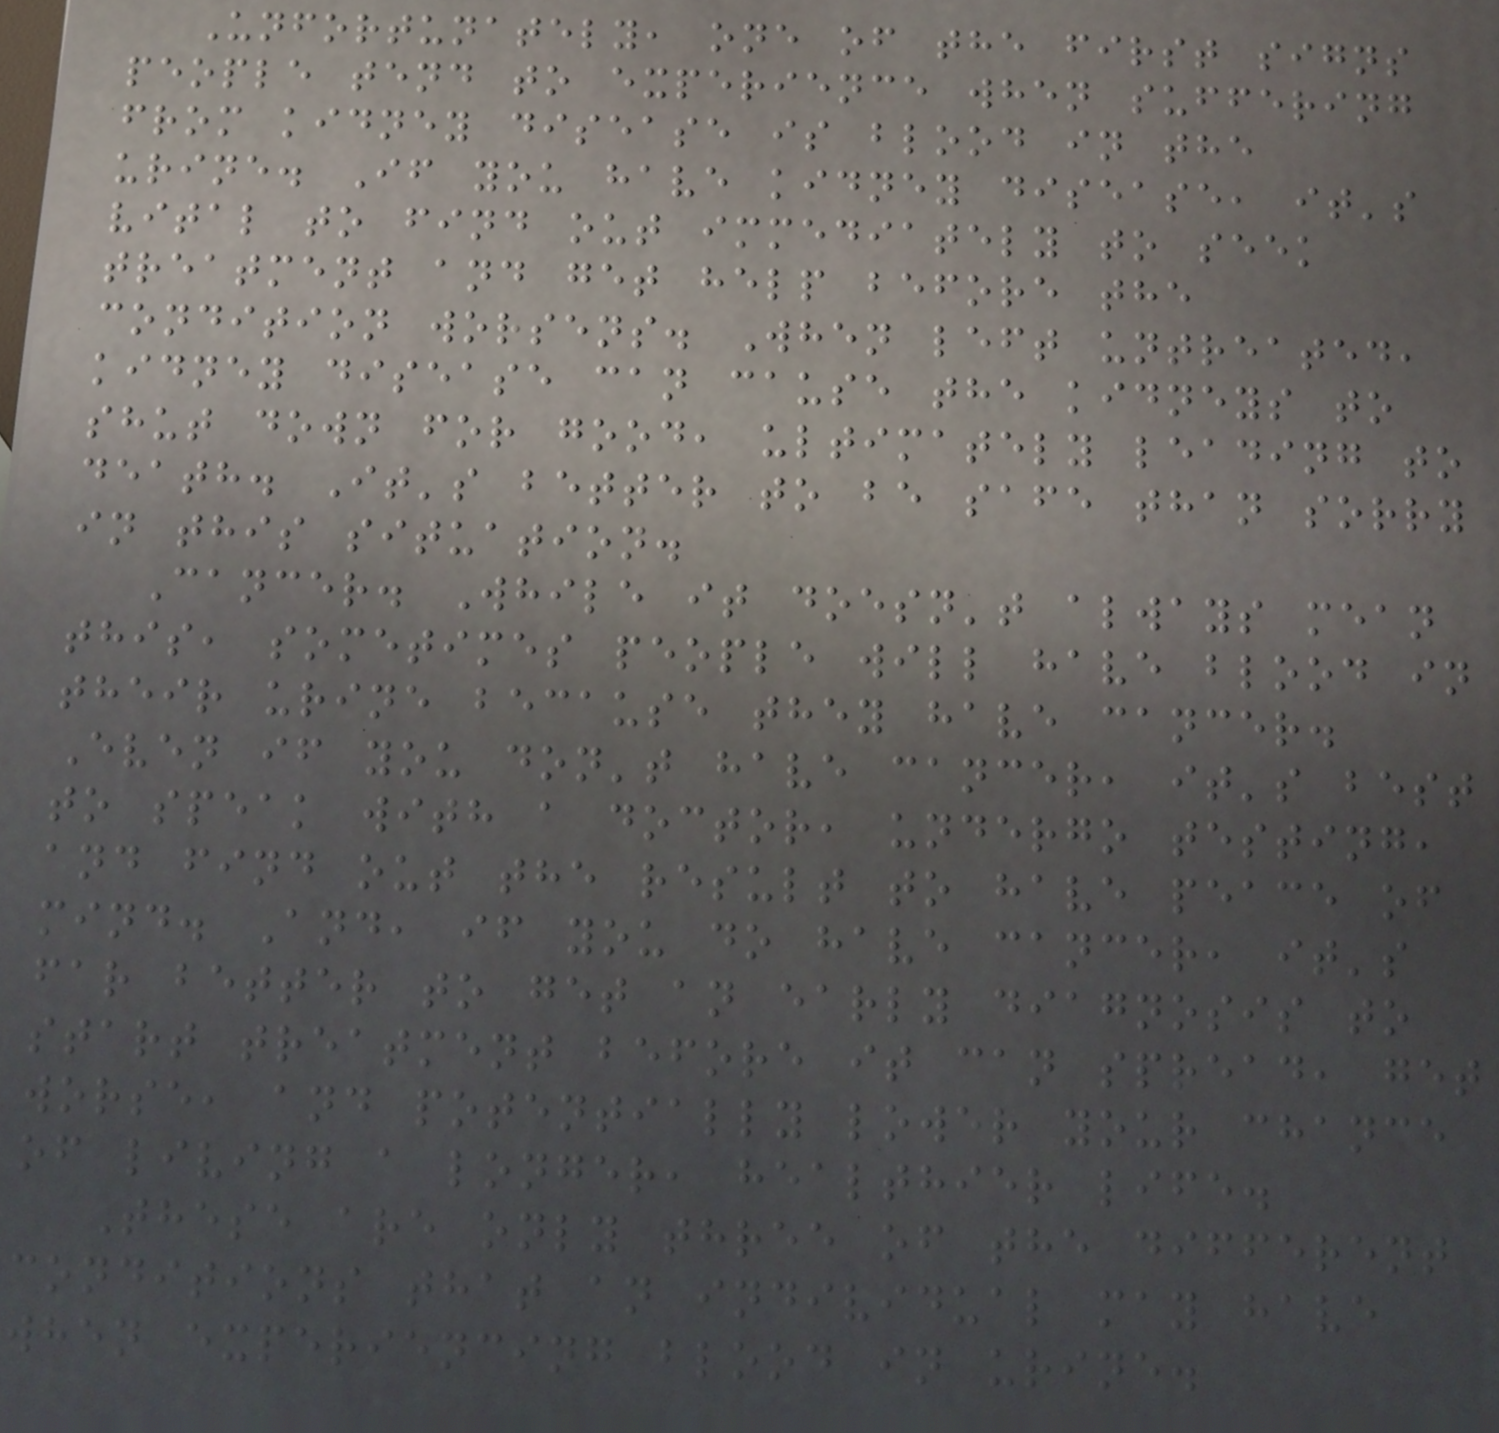Unfortunately, one of the first signs
people tend to experience when suffering
from kidney disease is blood in the
urine. If you have kidney disease, it's
vital to find out immediately to seek
treatment and get help before the
condition worsens. When left untreated,
kidney disease can cause the kidneys to
shut down for good, ultimately leading to
death. It's better to be safe than sorry
in this situation.
Cancer. While it doesn't always mean
this, sometimes people will have blood in
their urine because they have cancer.
Even if you don't have cancer, it's best
to speak with a doctor, undergo testing,
and find out the result to have peace of
mind. And, if you do have cancer, it's
far better to get an early diagnosis to
start treatment before it can spread, get
worse, and potentially lower your chance
of living a longer, healthier life.
These are only three of the different
conditions that an individual may have
when experiencing blood in urine.
